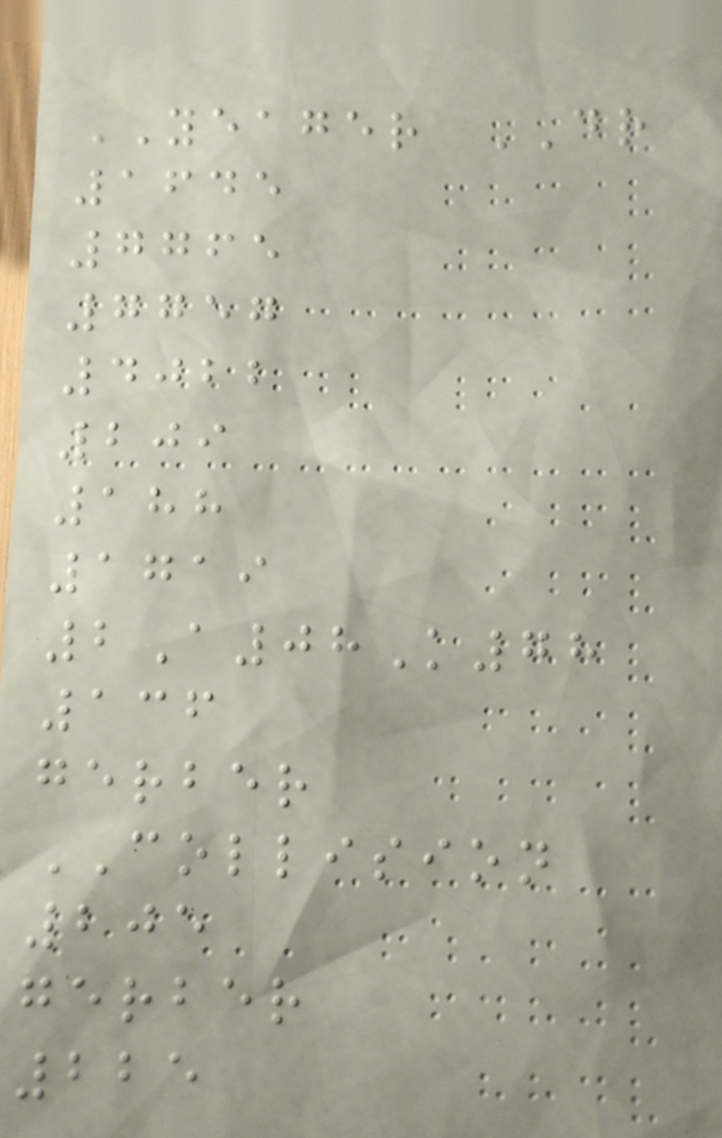YEAGER DR
1645
7765
7757
4022
209
188
1719
2A08K78
136
gerber
COLLISION
205
gerber
225
